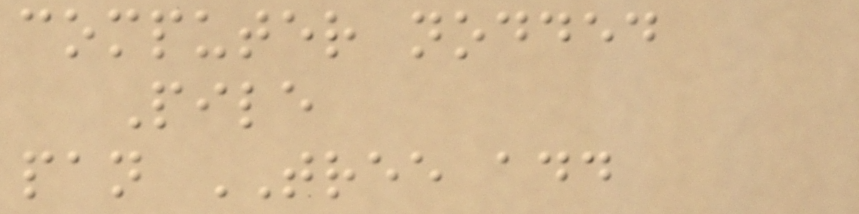computer nodded
Pile
pan TREE add
